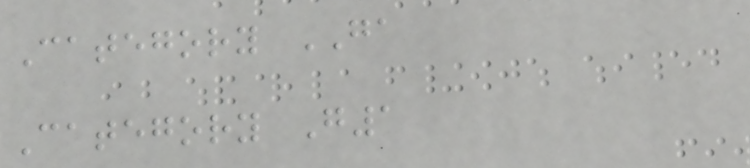Category GA
Category G1
